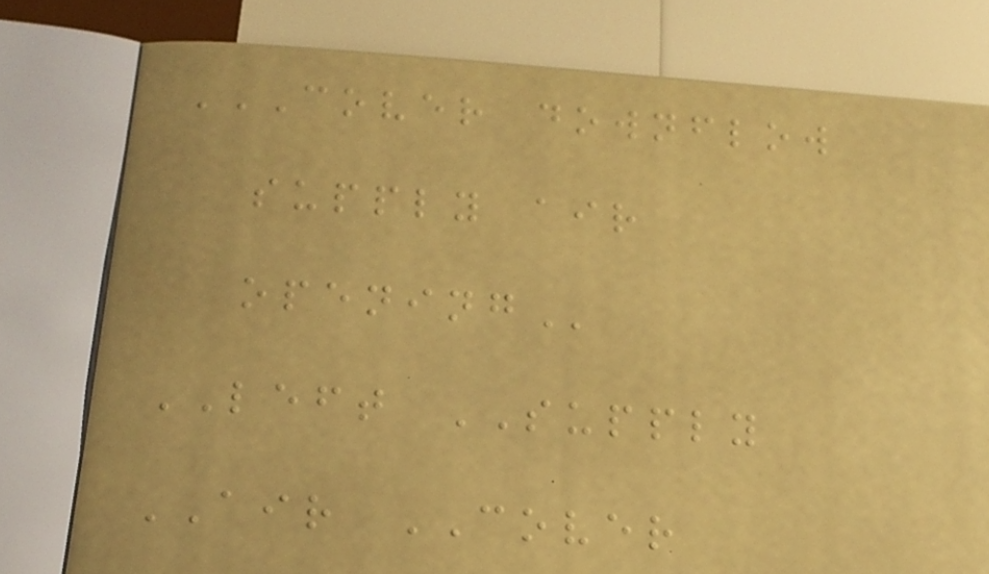COVER DOWNFLOW
SUPPLY AIR
OPENING
LEFT SUPPLY
AIR COVER
